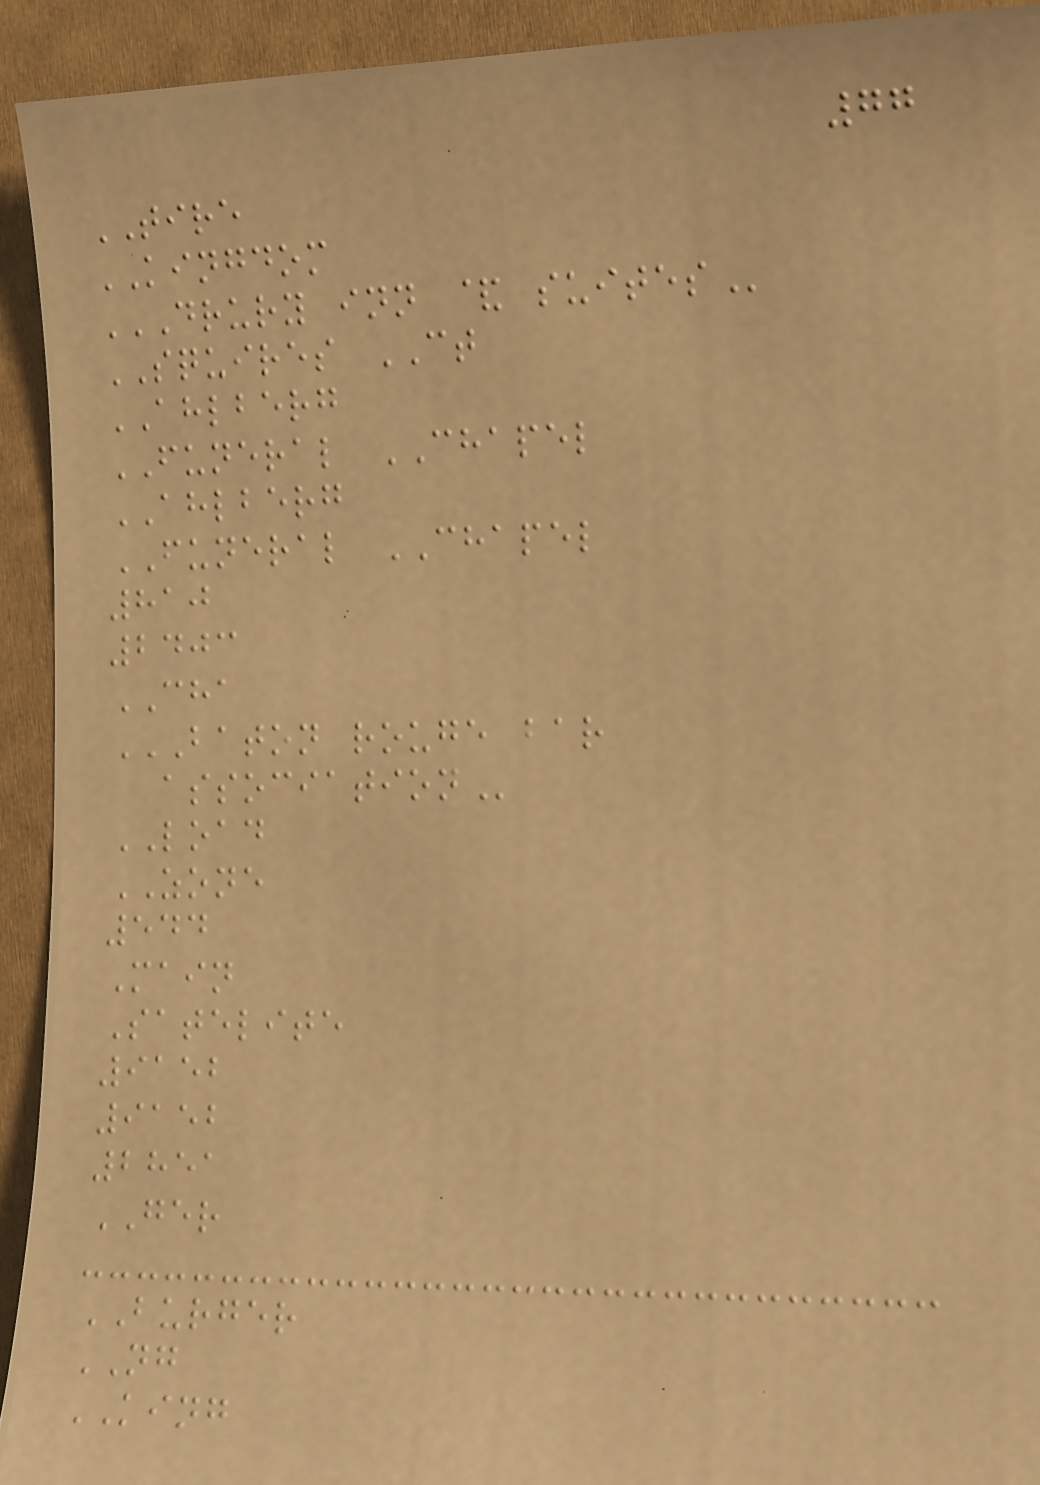77
TIRE
KINGDOM
DRURY INN & SUITES
SQUIRES CT
AHLBERG
FUNERAL CHAPEL
AHLBERG
FUNERAL CHAPEL
810
2403
CHA
BATON ROUGE BAR
ASSOCIATION
LOAD
ZONE
544
Main
Satelite
9152
9152
2851
GER
BURGER
NG
KING
